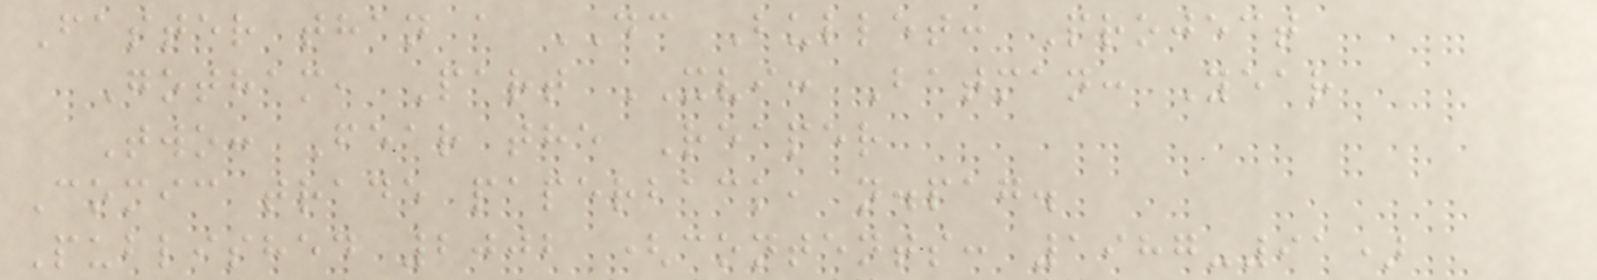Faster than a DC Bullet: Project
Gotham, Part XVI: Batman: Year
Two: Fear the Reaper
Comic trade paperback, n.pag.
Published 2002 (contents: 1987-91)
